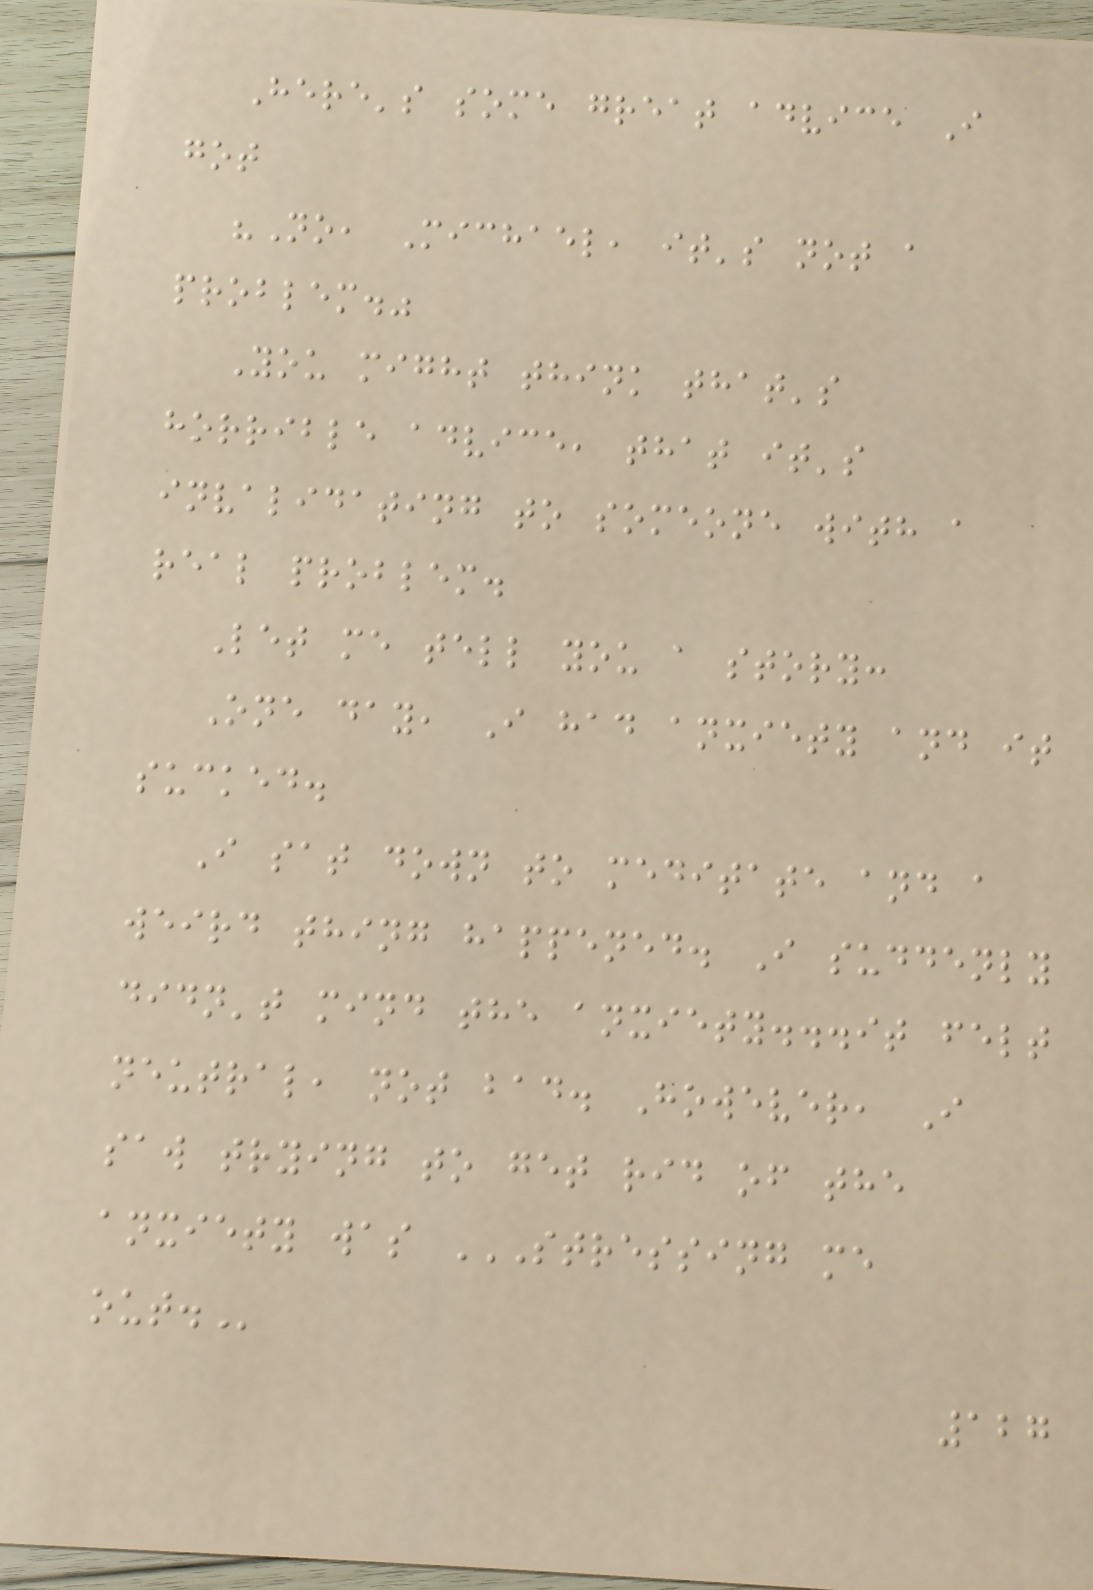Here's some great advice I
got
"No, Michael, it's not a
problem."
You might think that's
horrible advice, that it's
invalidating to someone with a
real problem.
Let me tell you a story:
One day, I had anxiety and it
sucked.
I sat down to meditate and a
weird thing happened. I suddenly
didn't mind the anxiety...it felt
neutral, not bad. However, I
saw trying to get rid of the
anxiety was STRESSING ME
OUT.
127
